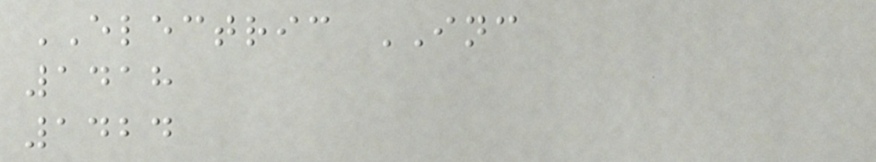ELECTRIC INC
1418
1424
